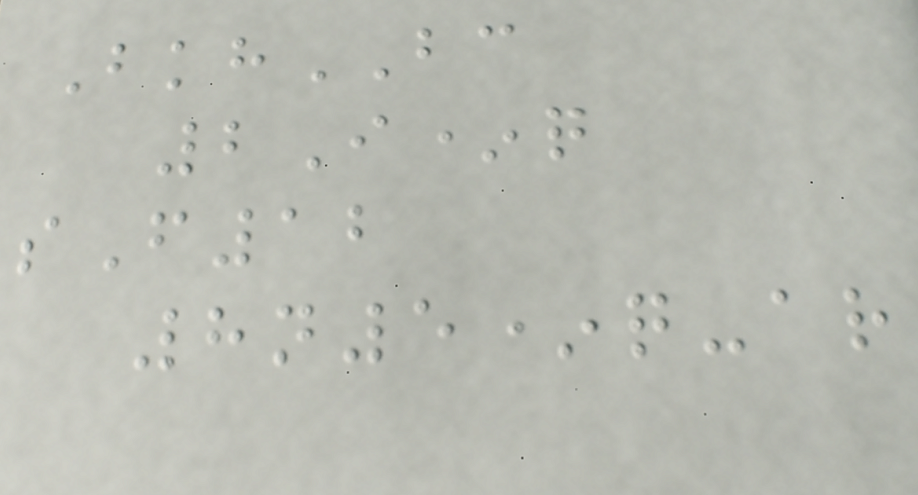BkhBC
2I*q
sF12
8n5*q-ar
